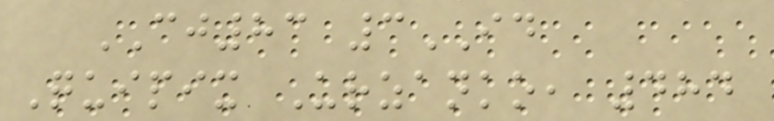CJ83 3ID
Quipix Urzanko, 484
